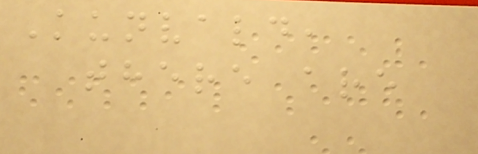Kunvald,
there are
